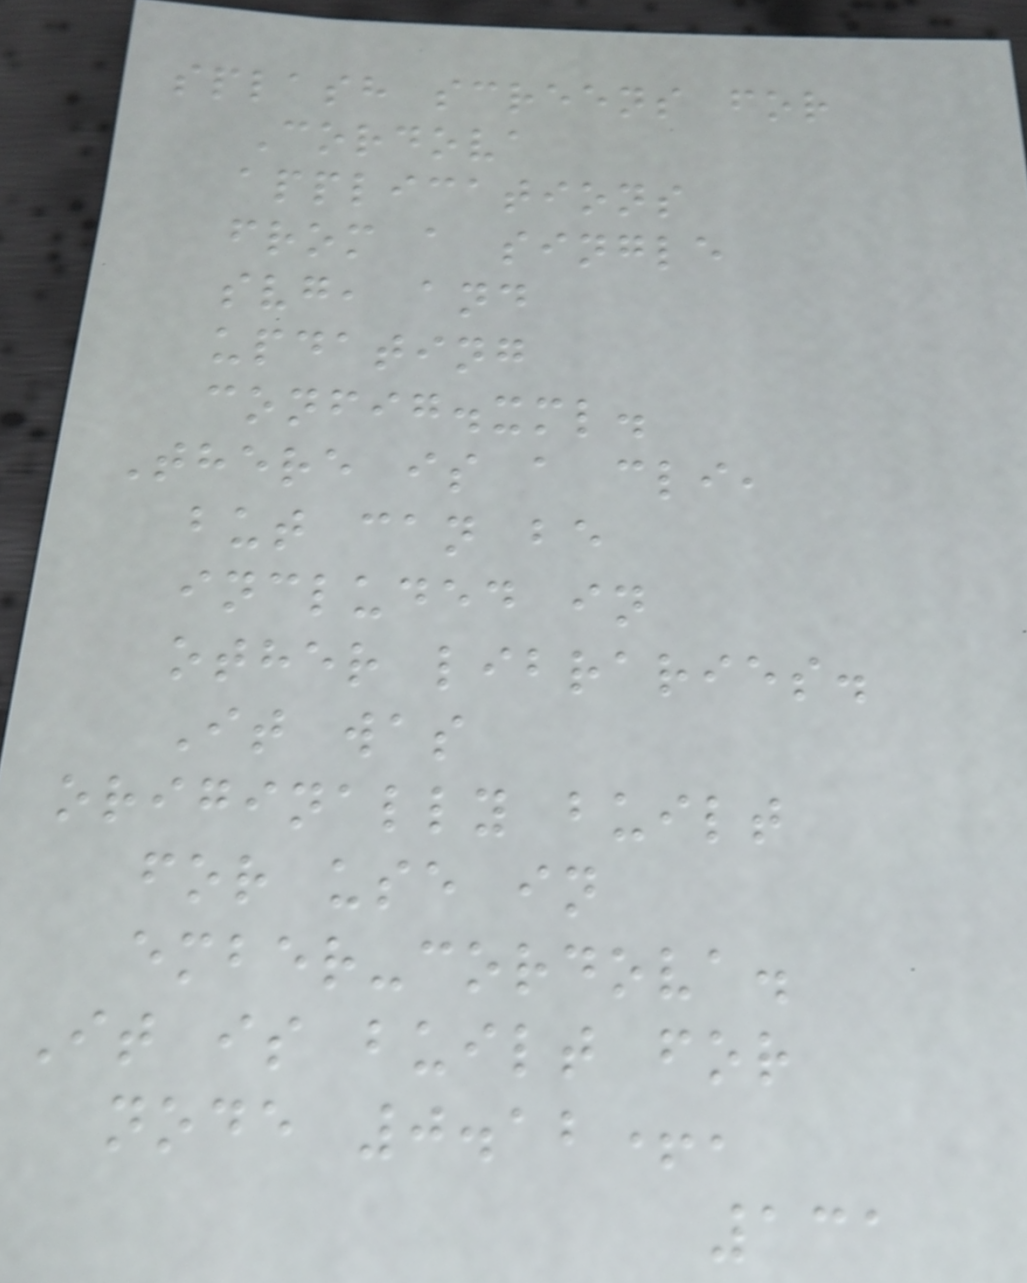splash screens for
Cordova
applications
from a single
svg, and
updating
config.xml.
There is a cli,
but can be
included in
other libraries.
It was
originally built
for use in
ember-cordova.
It is built for
node 0.12+,
131
